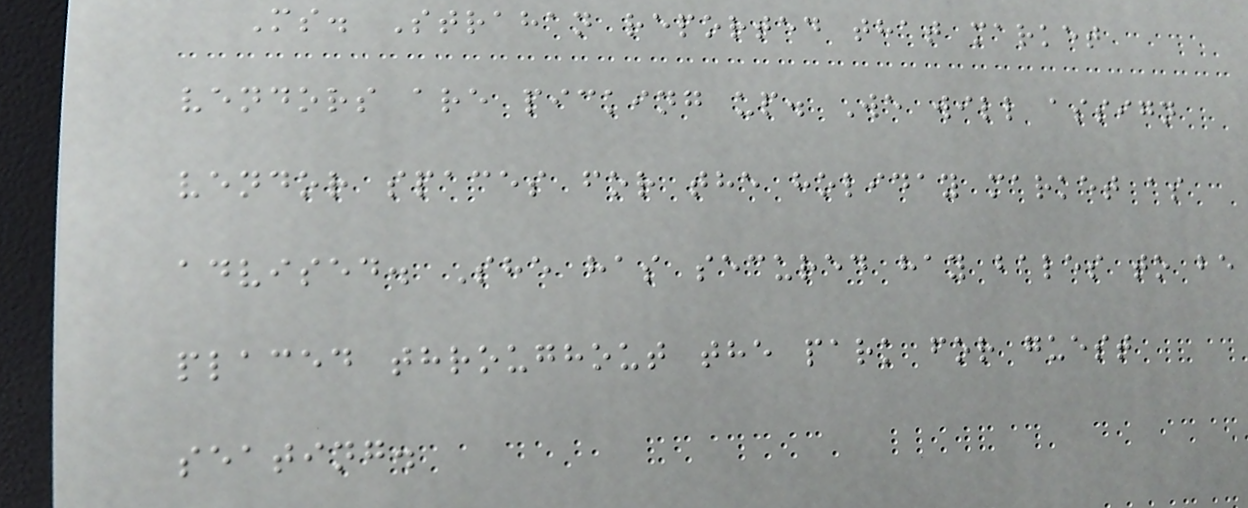Ms. Strahan reported that market
vendors are picking up. We will assign
vendor spaces for the holiday market as
advised. She has secured hay bales to be
placed throughout the park for guest
seating.
